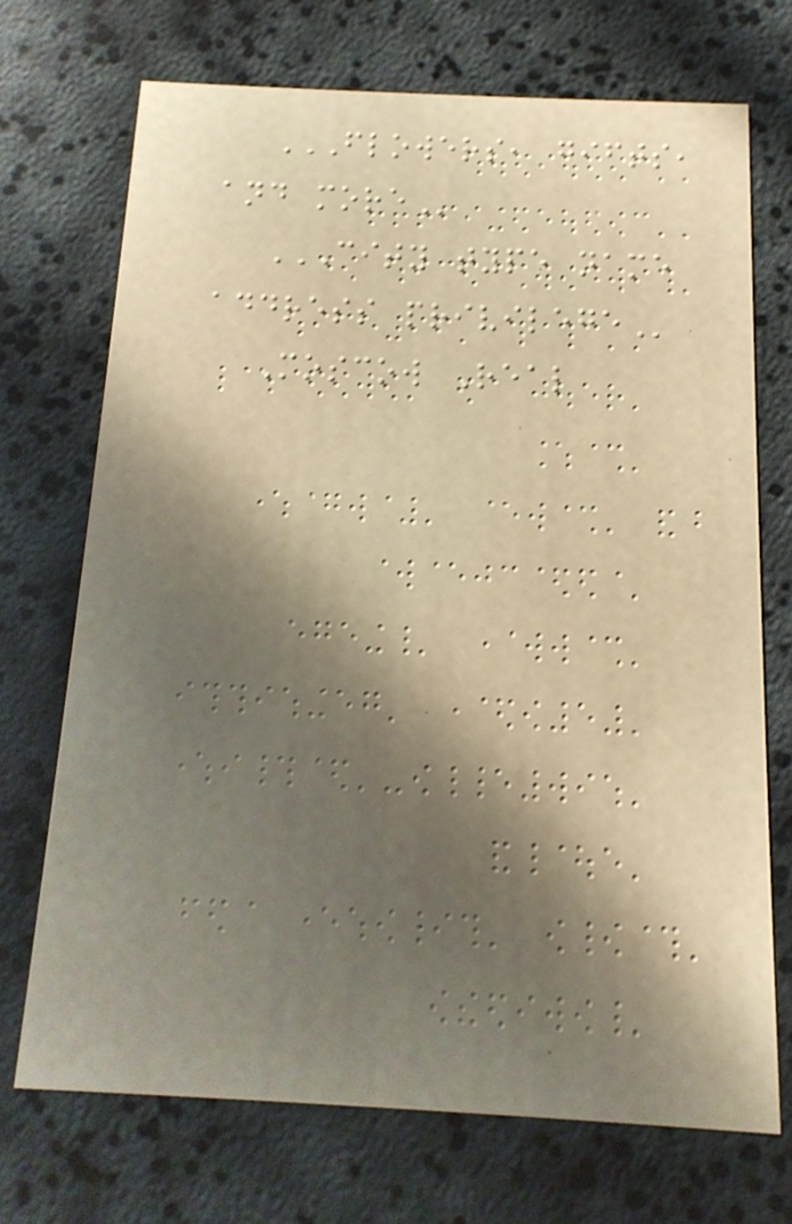FLOWERS, GIFTS,
AND MORE
CITY TYPE NAME
ADDRESS PRIVILEGE
Moscow Real
